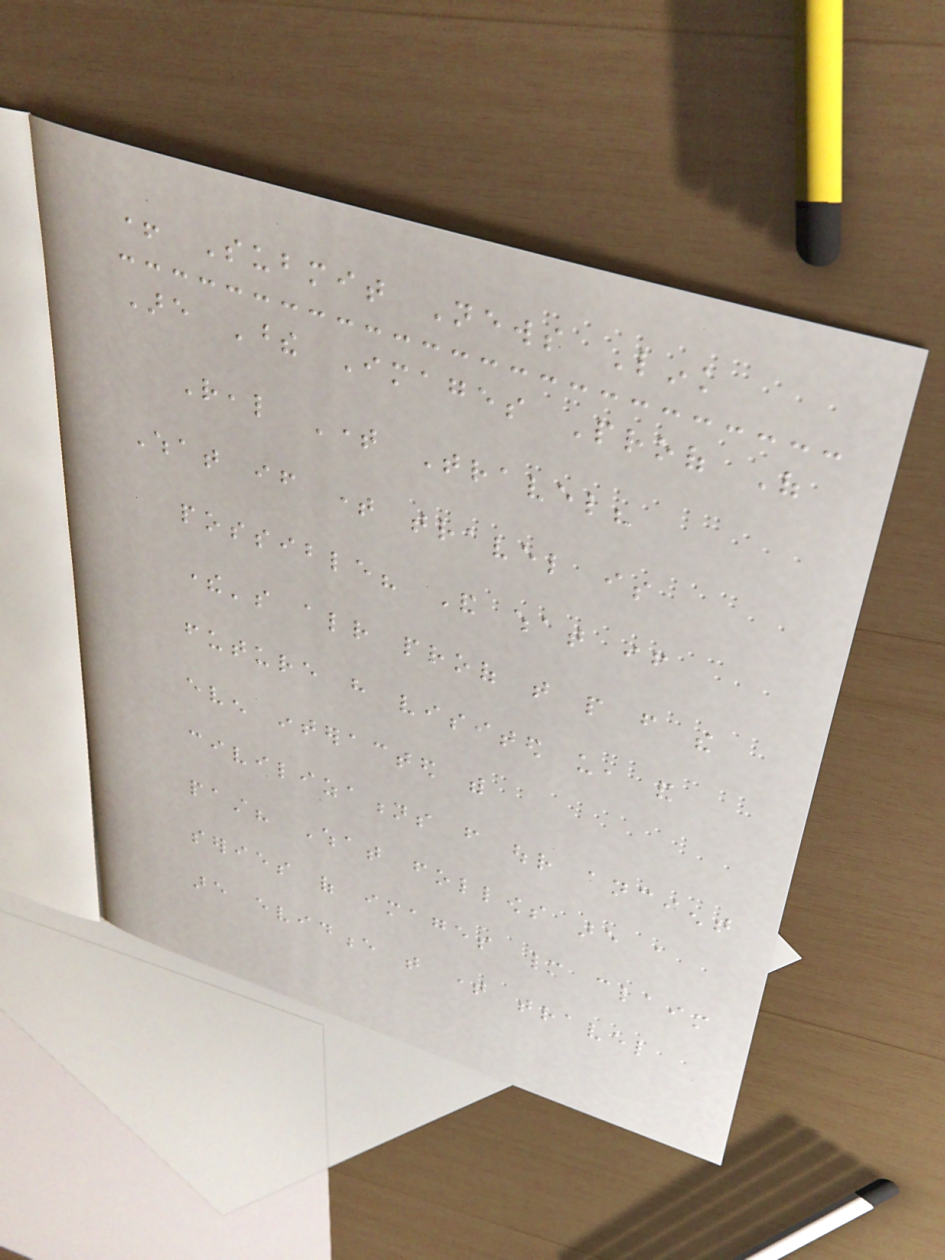+ Submit News Link
Are These Images Proof Of
Real Time Travel?
What if time travel is
possible? And what if
there's already proof that people from the
future have visited us, and
even interacted with
civilizations from our ancient
past? What follows are a
series of images many claim
are evidence that time travel
